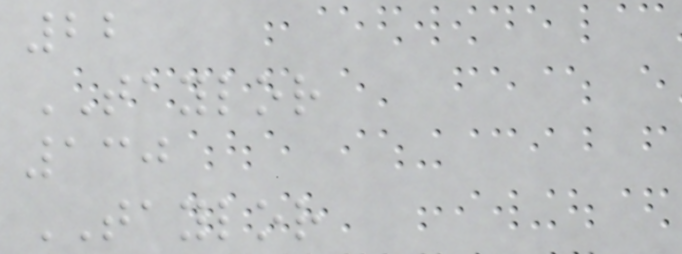22
TAYLOR
130
TAYLOR
